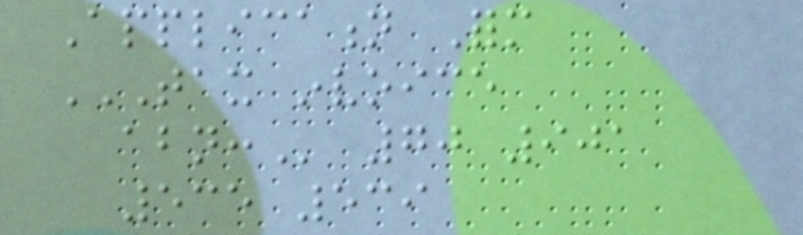Application Form
TAX INVOICE
ABN: 70 901
535 539
